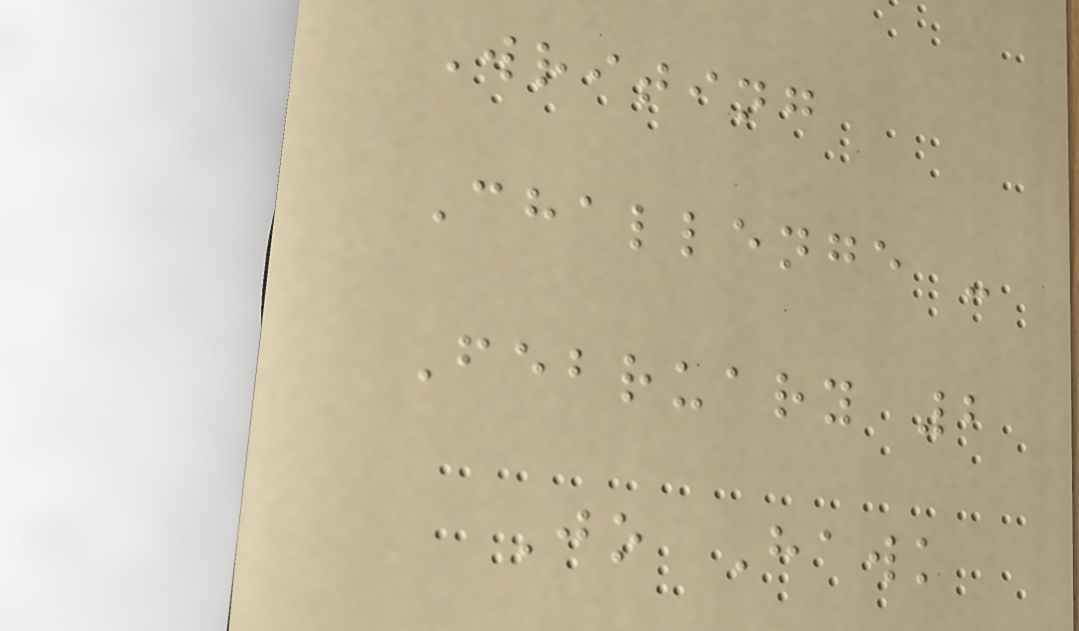Writing
Challenge -
February 2
Jo Hawk
